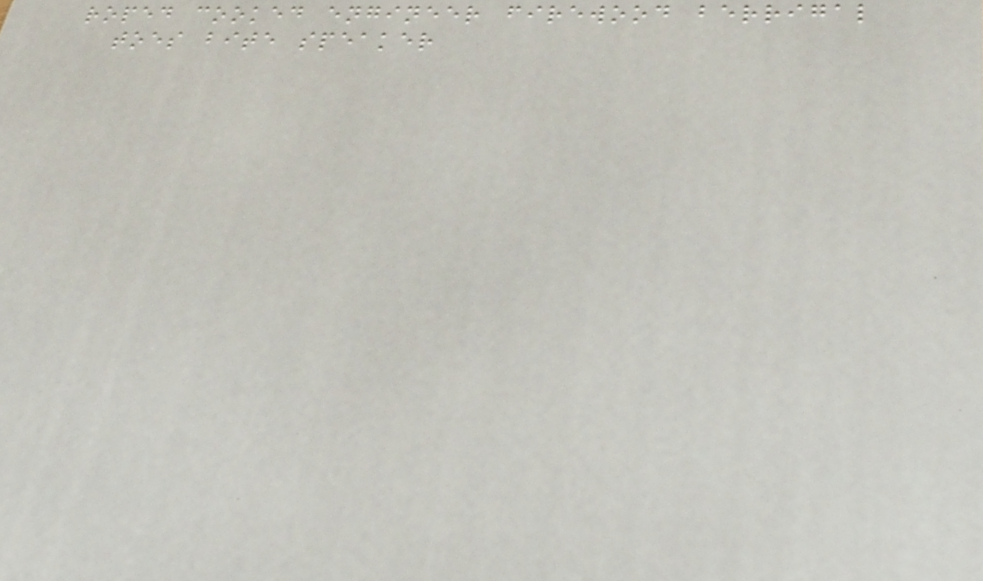roped cooked engineer firewood berrigal
toes bite speaker
